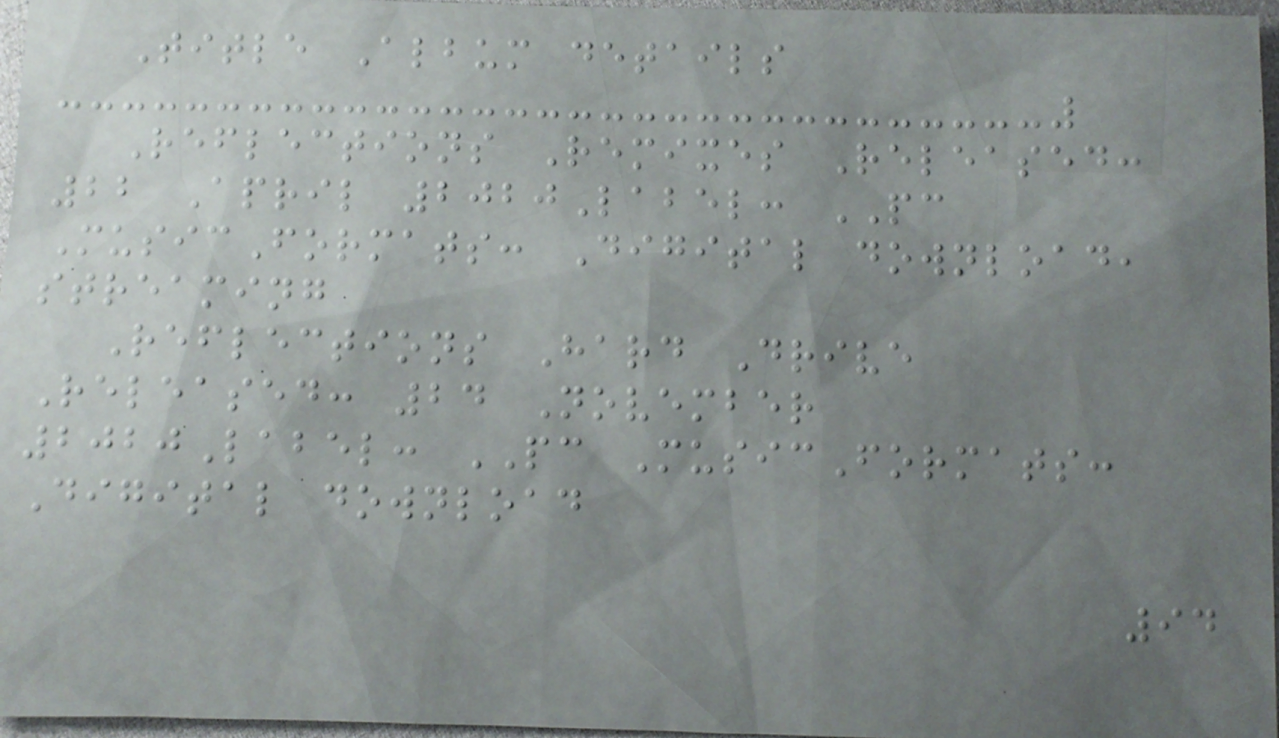Title Album details
Reflections Remixes Released:
22 April 2020Label: PC
MusicFormats: Digital download,
streaming
Reflections Hard Drive
Released: 24 November
2020Label: PC MusicFormats:
Digital download
94
